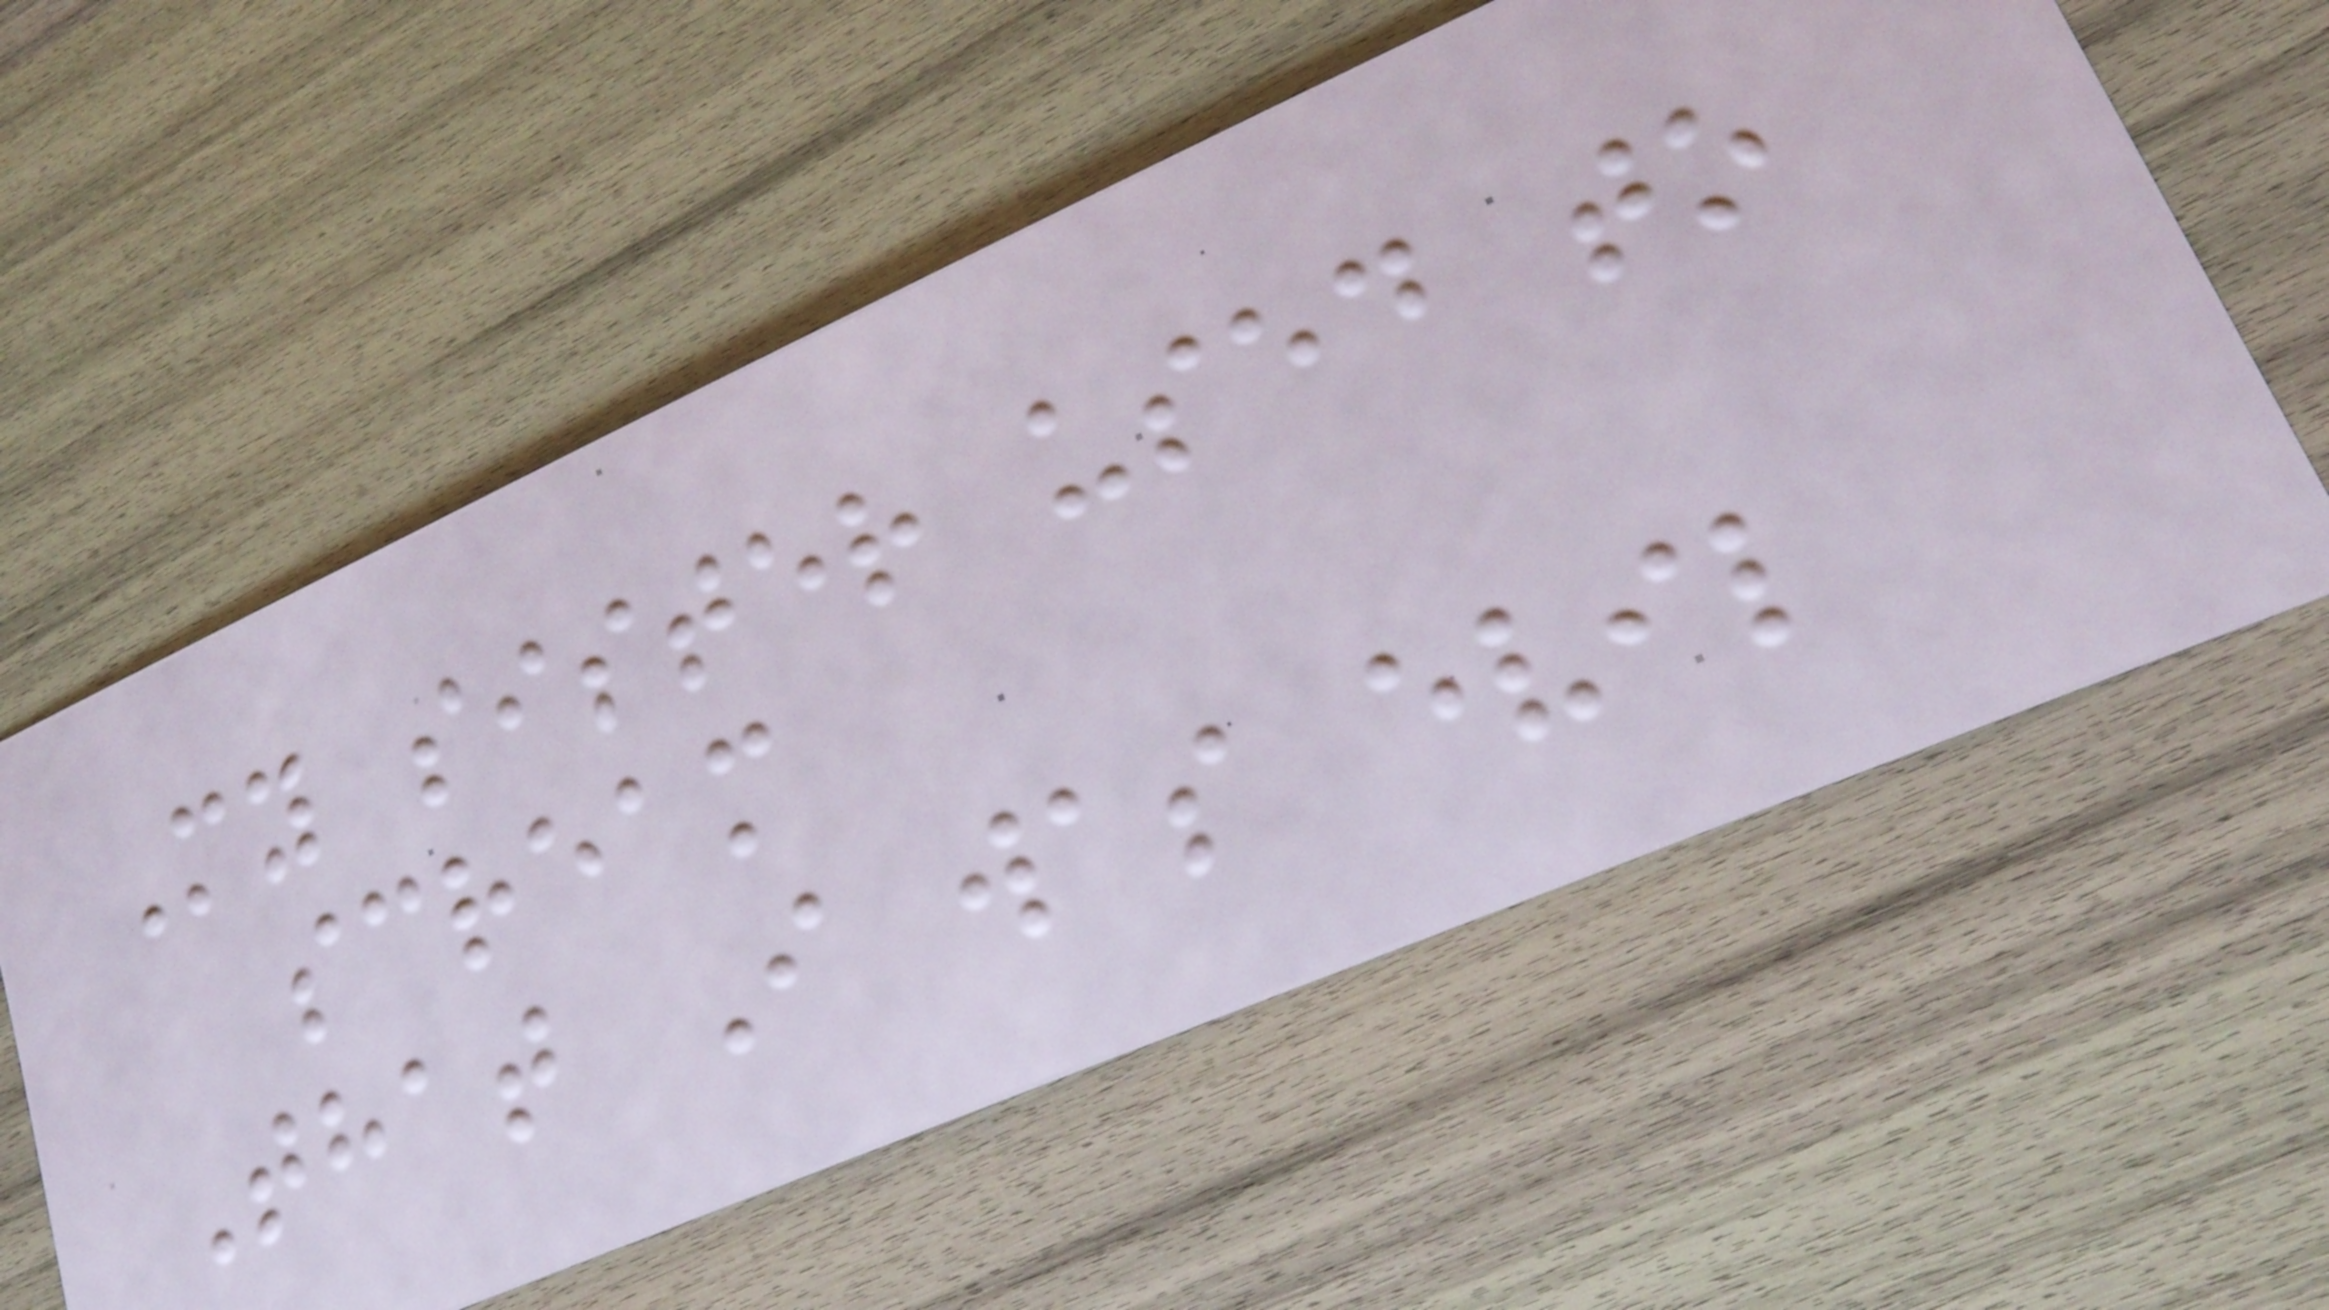My sister used to
scream
That I was evil
